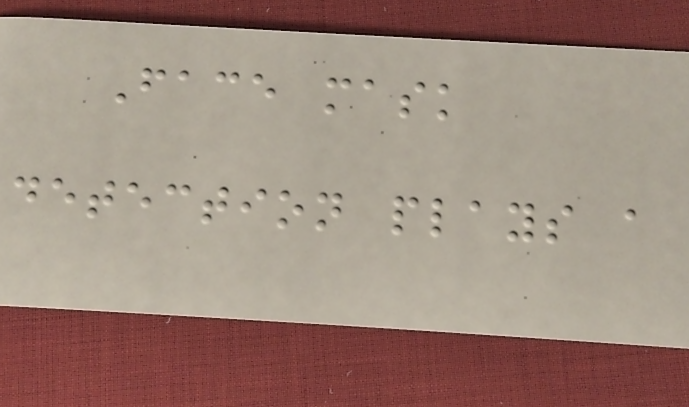Face mask
detection plays a
